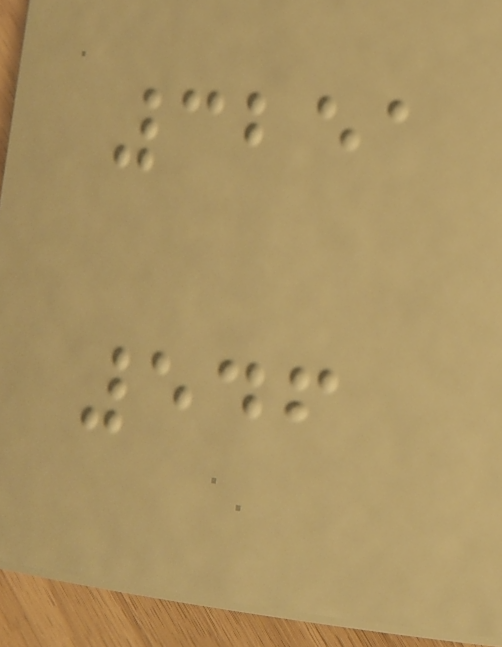3251
546
